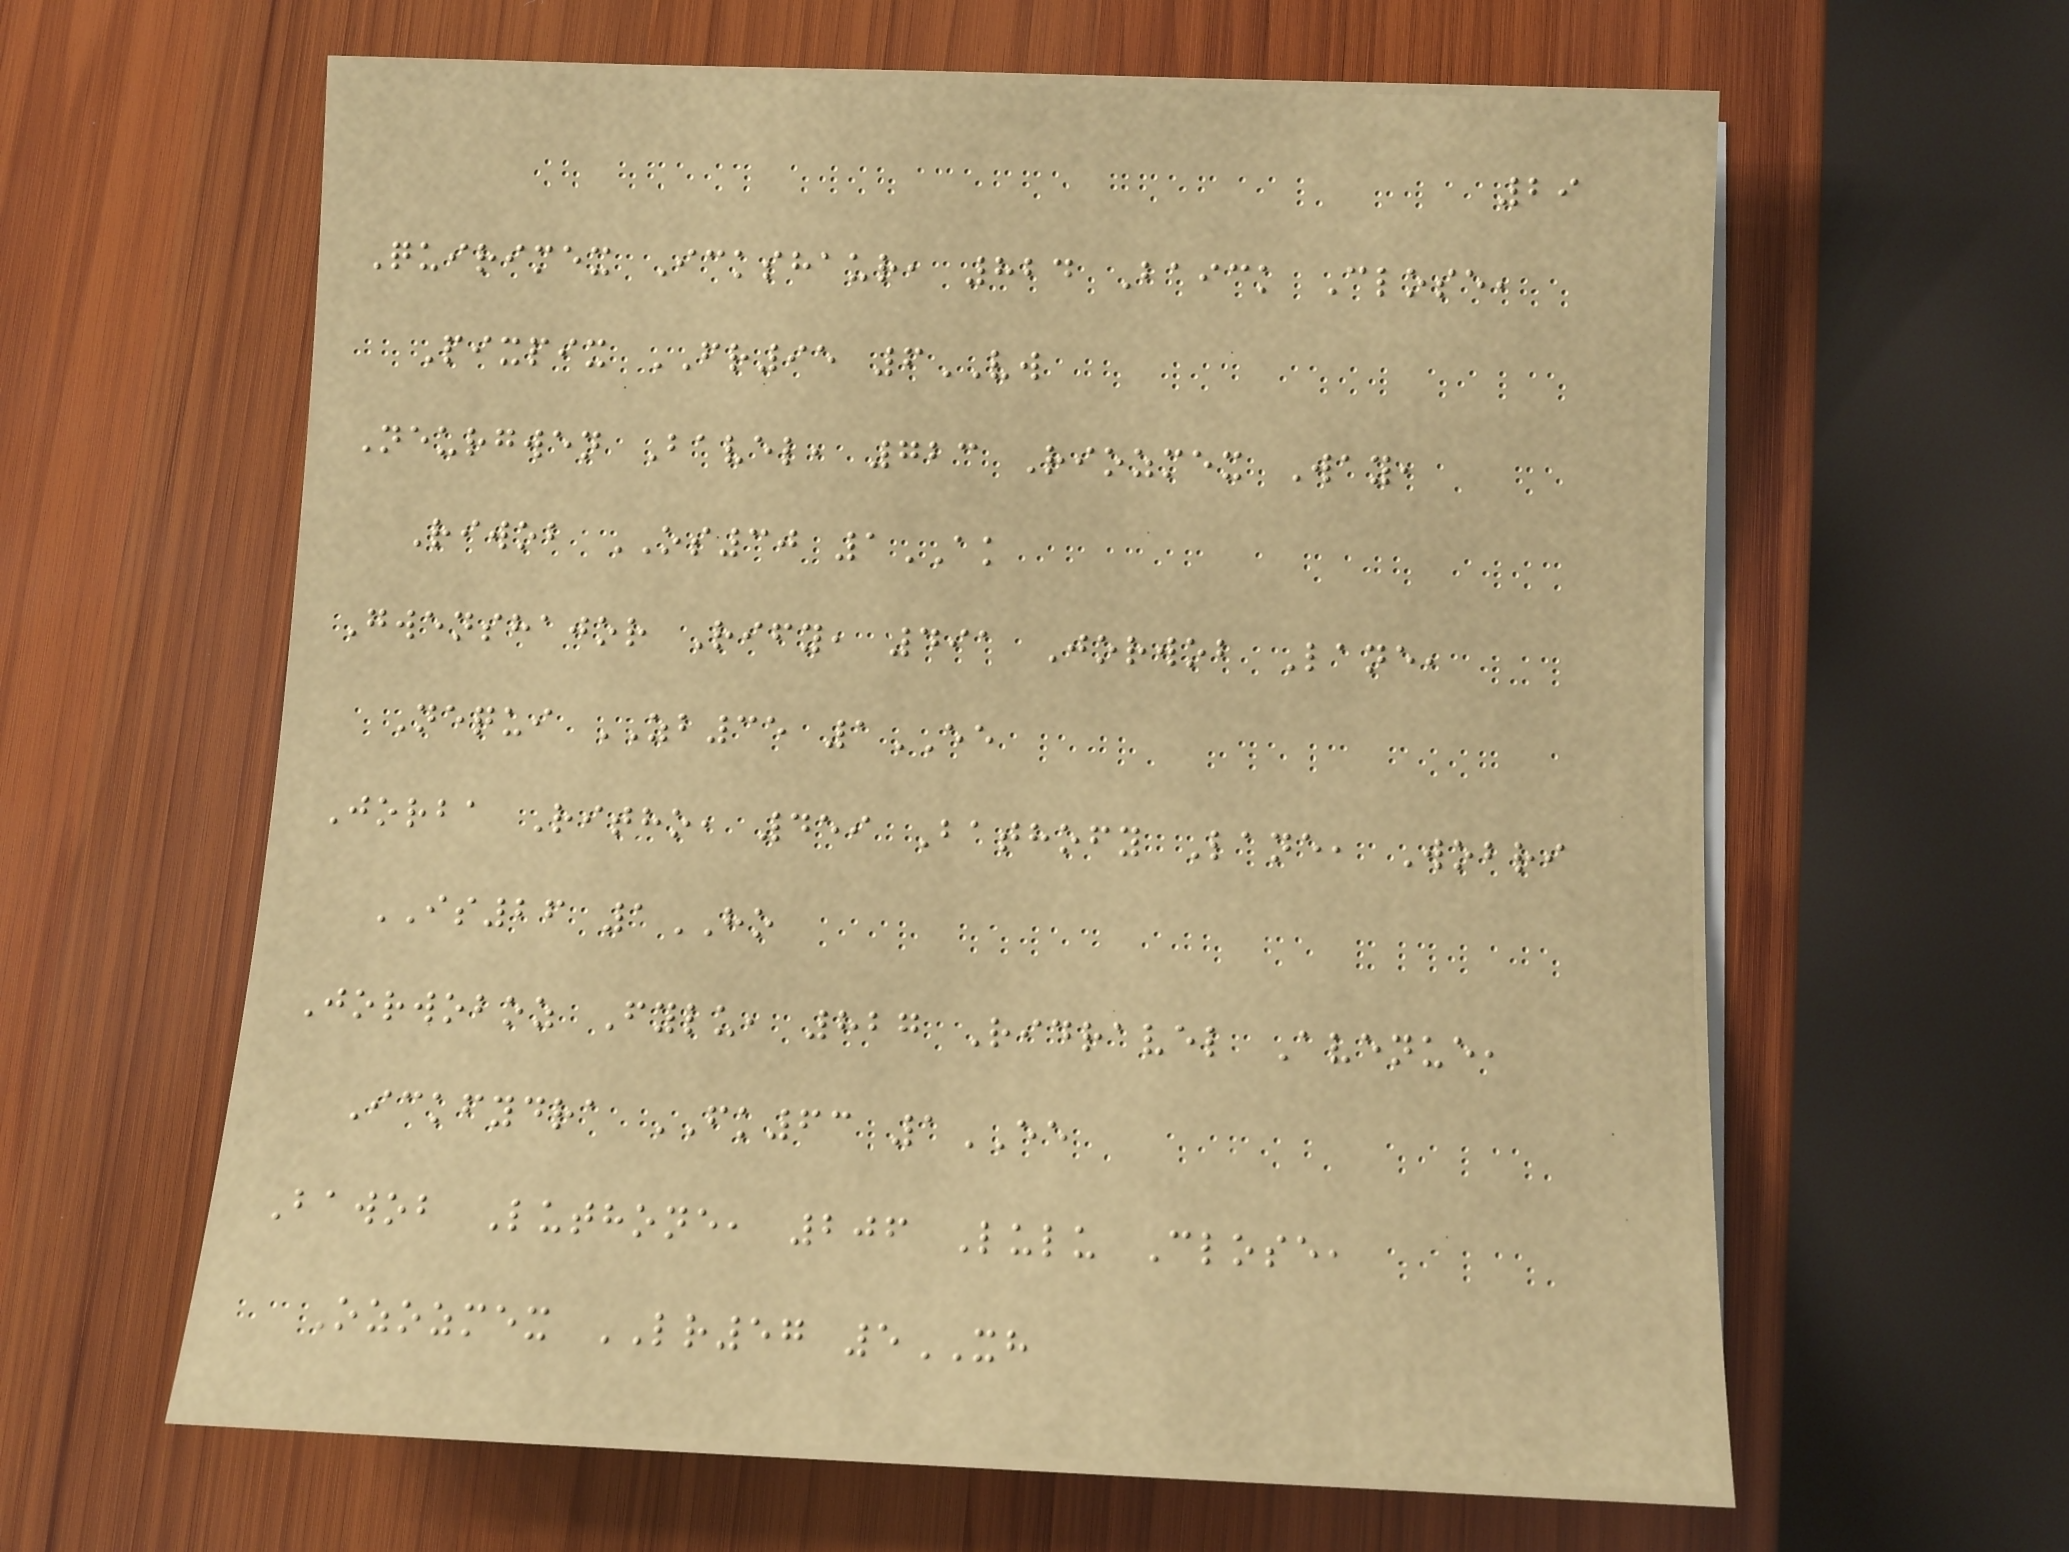29
Quirimex Ickshaur, 824 Baick Close,
Pixpix FR95 6VW
Neurgwen Bavel, 723 Riozmex Way,
Riwob OS30 1AK
Gwenshajor Rify, 491 Jorwob Lane,
Nequi ZB35 1EE
Jorba Ritho, 459 Bathofy Lane, Wobri
IS26 1HO
Jorwoboz Fylu, 827 Ridravel Avenue,
Ickfydra FK63 1EE
Bawob Luthone, 206 Lulu Close,
Ozozmex LR57 5XH
